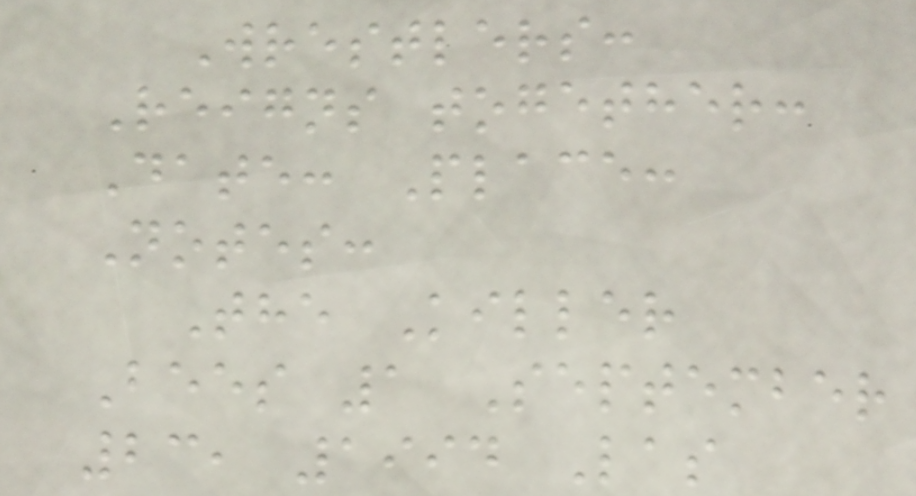Wrestlers:
Reigns together:
Date: Place:
Notes:
The Killer
Bees 1 September
23, 1994 Las
